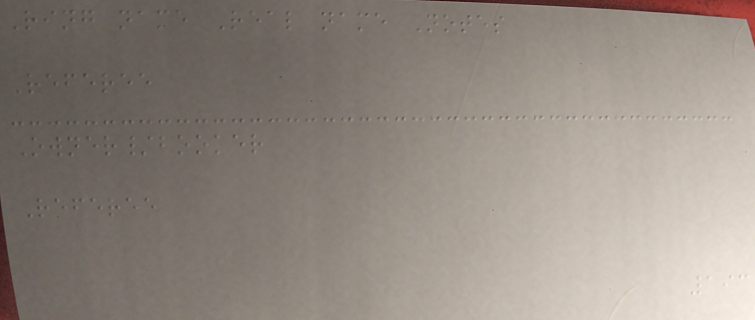Ring name Real name Notes
Referee
Owner/booker
Referee
193
